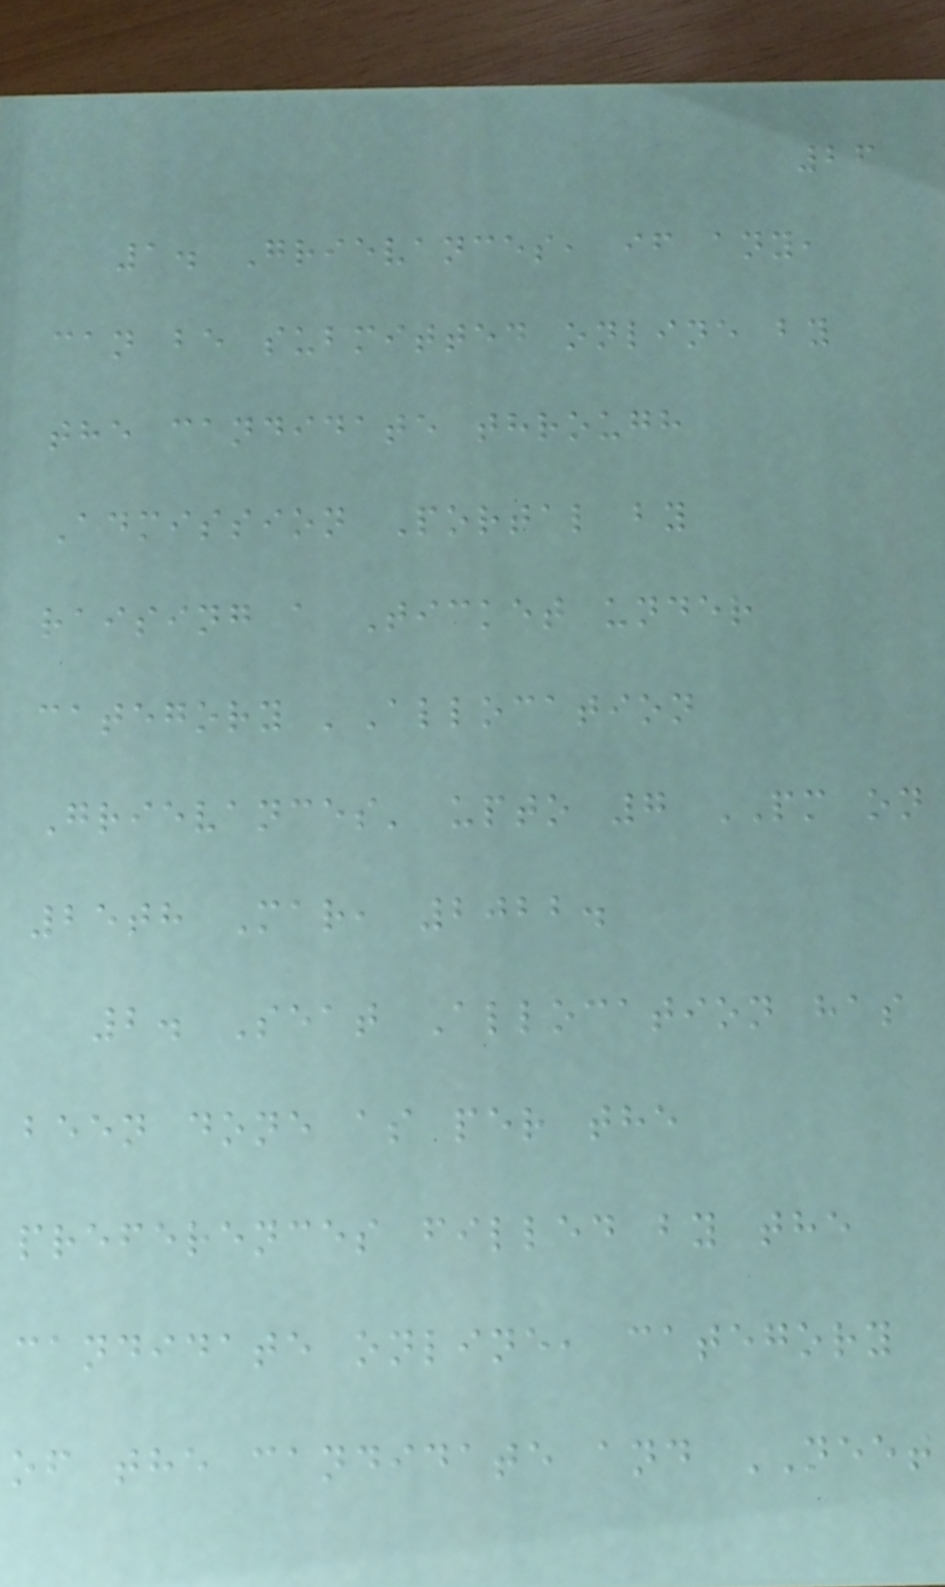26
1. Grievances, if any,
can be submitted online by
the candidate through
Admission Portal by
raising a Ticket under
category 'Allocation
Grievances' upto 7 PM on
25th Mar, 2022.
2. Seat Allocation has
been done as per the
preferences filled by the
candidate online, category
of the candidate and NEET
